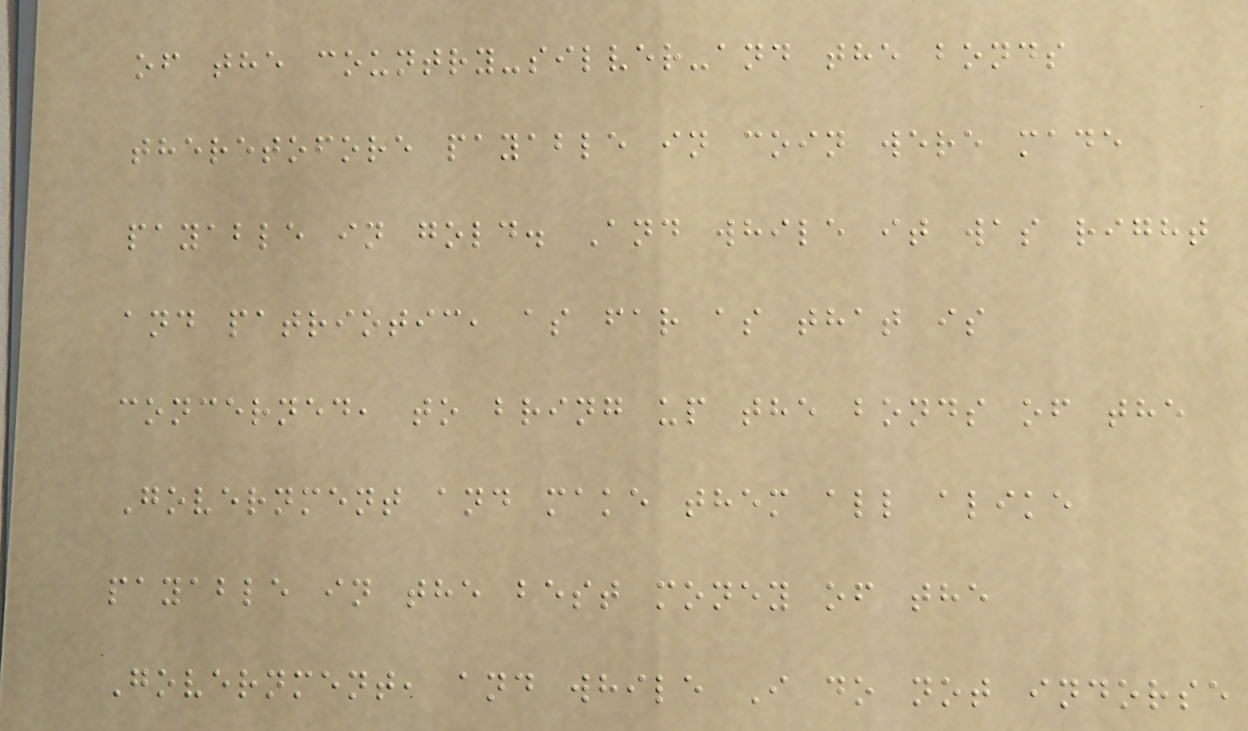of the country-silver-and the bonds
theretofore payable in coin were made
payable in gold. And while it was right
and patriotic, as far as that is
concerned, to bring up the bonds of the
Government and make them all alike
payable in the best money of the
Government, and while I do not indorse
